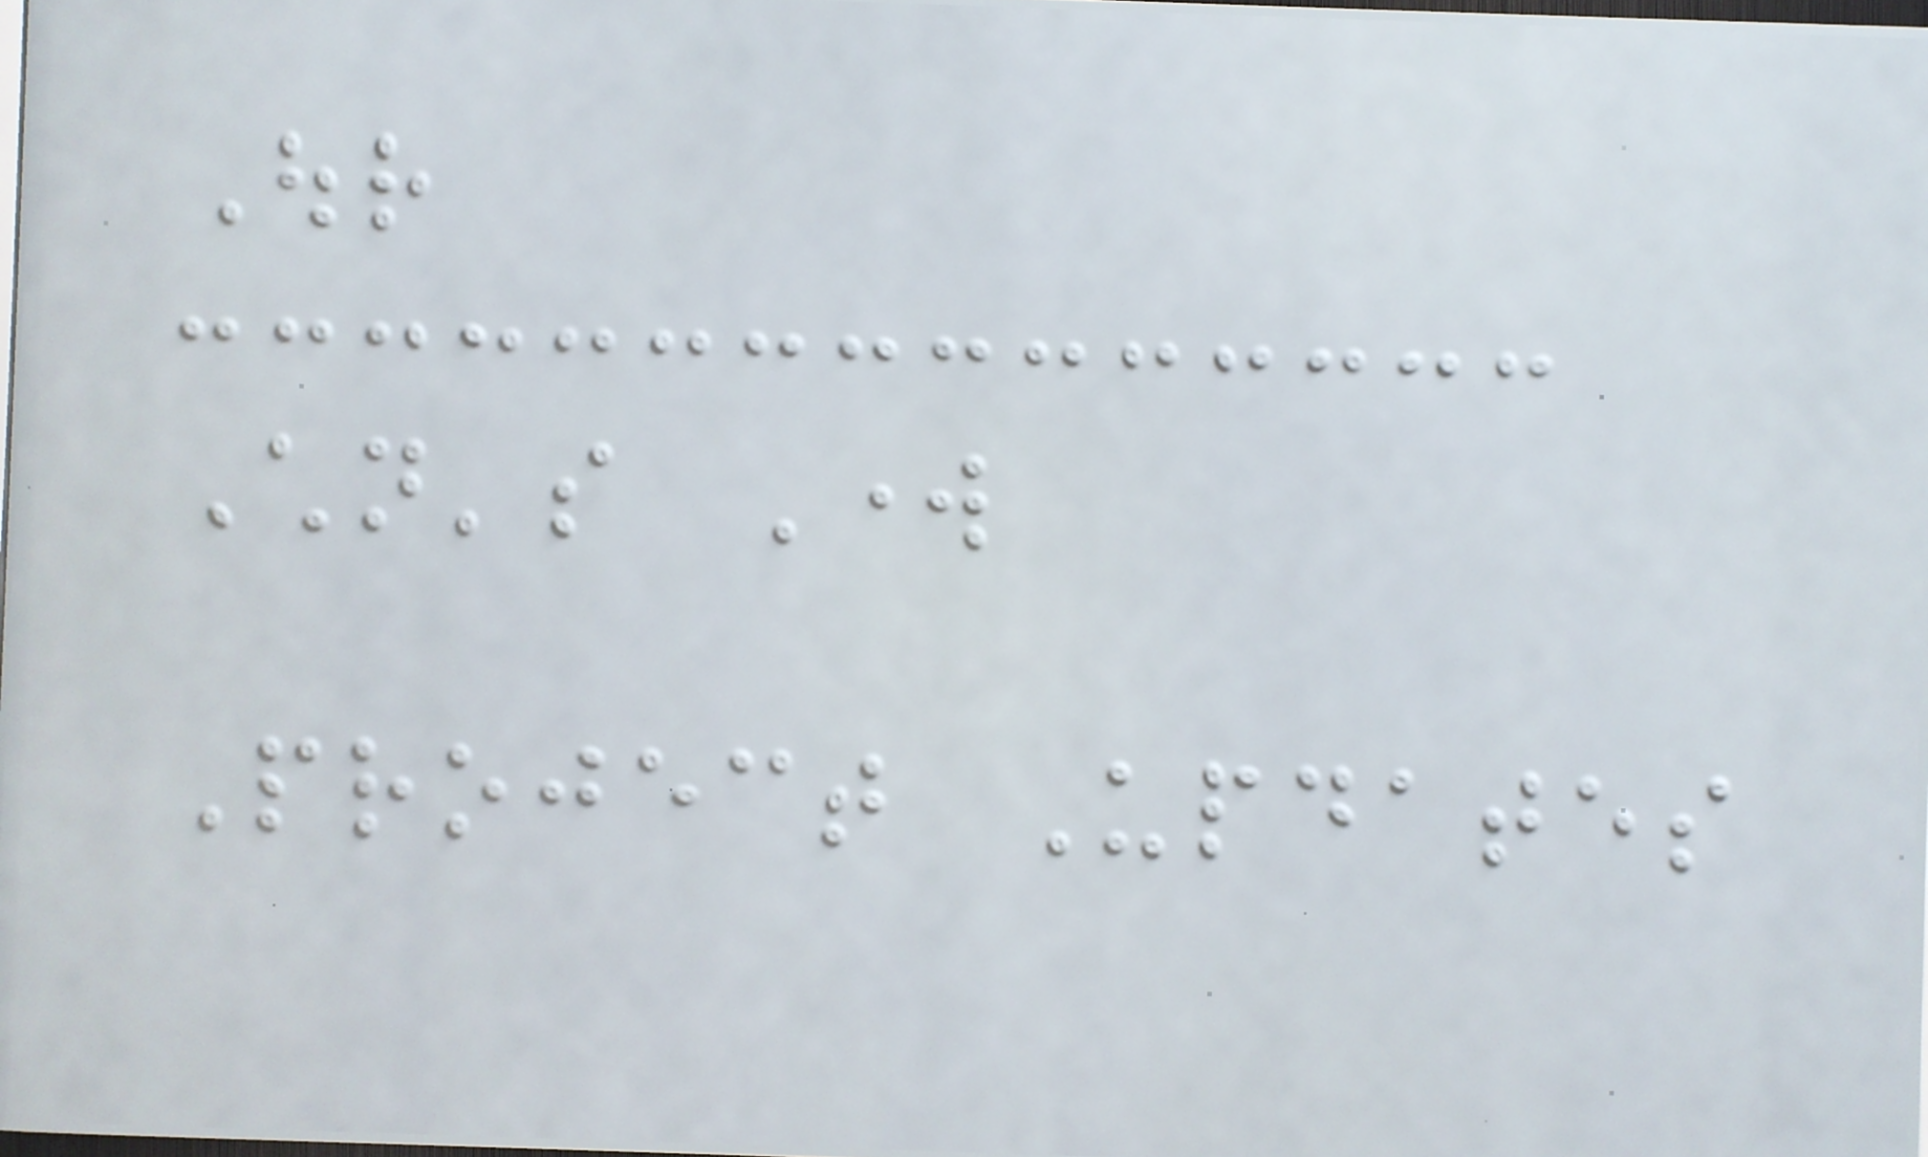Our
Children's Work
Project Updates
